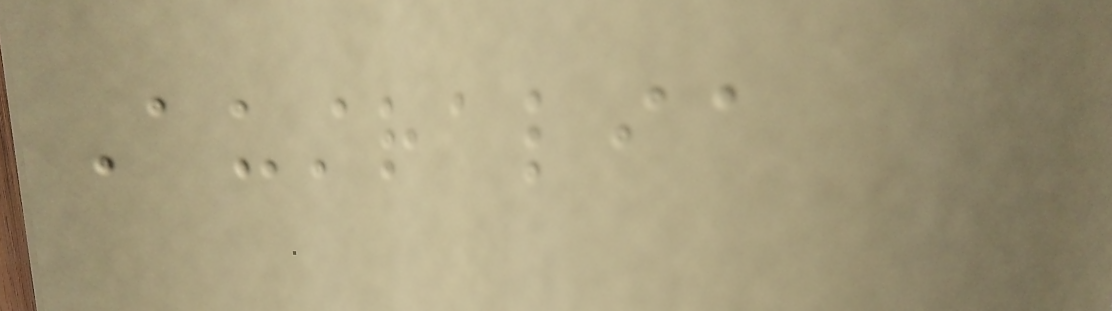Australia
